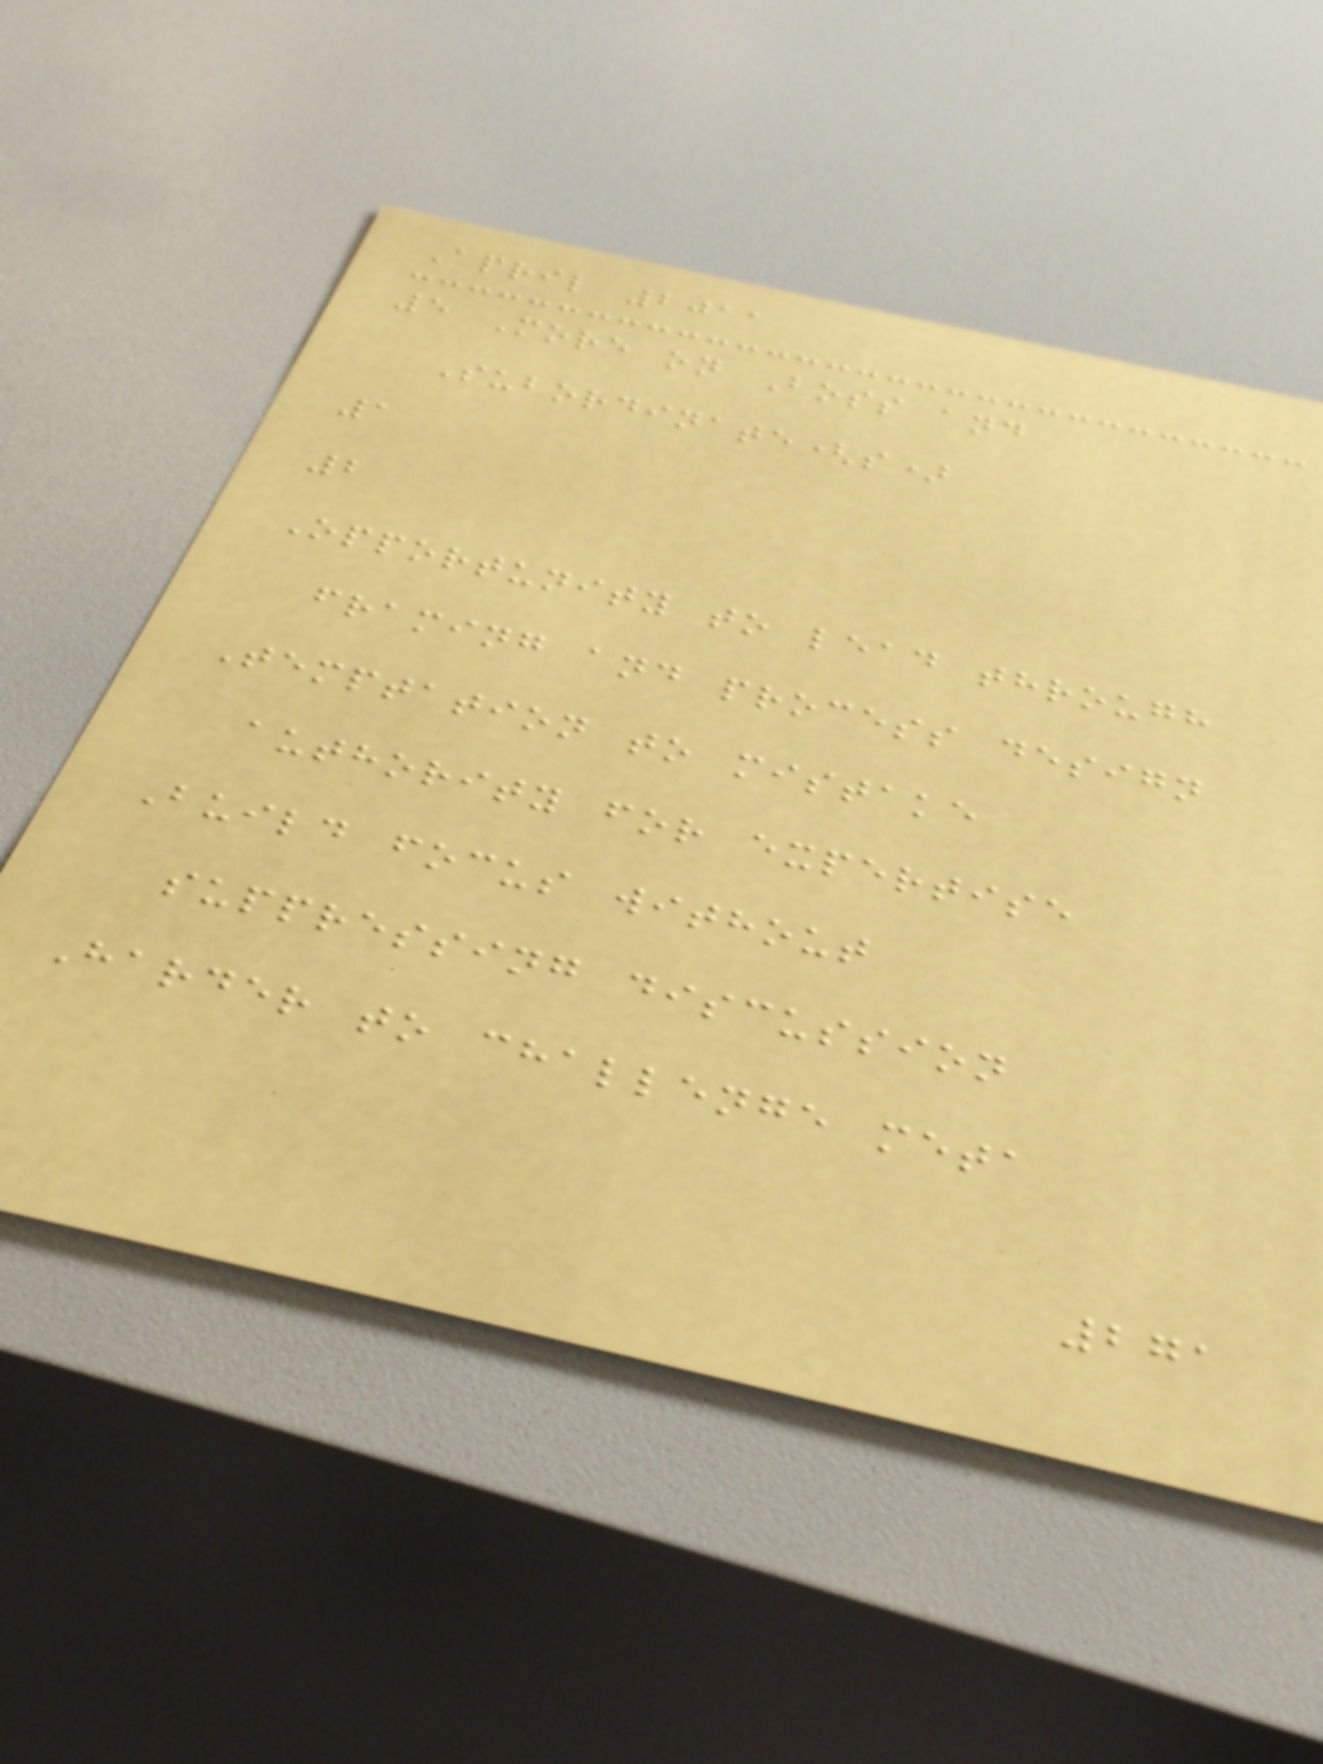April 2011
5 More on Boss and
Subordinate(s)
1
2
Opportunity to lead through
framing and process design
Temptation to mistake
authority for expertise
Build focus without
suppressing discussion
Harder to challenge meta
271
